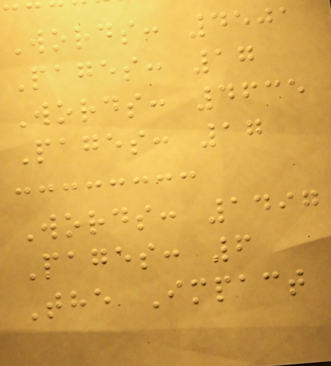Words: 4501
Pages: 17
Words: 4635
Pages: 17
Words: 1497
Pages: 6
The Impact
